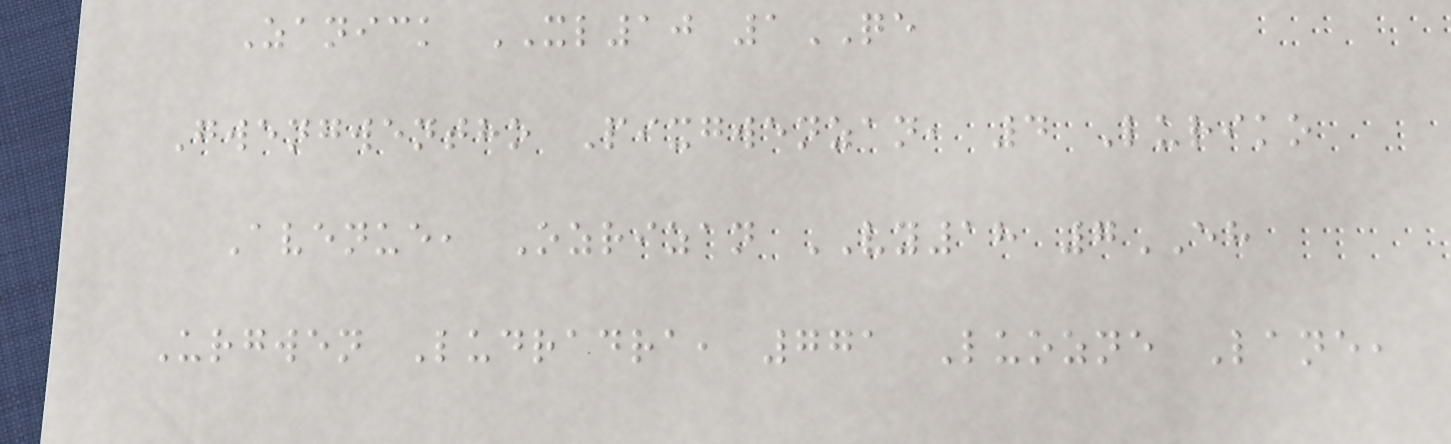Zanick XL10 1QE
Gwengwentho Pixgwenzan, 4 Luriko
Avenue, Ozrizan VY18 7EH
Urgwen Ludradra, 771 Luozne Lane,
